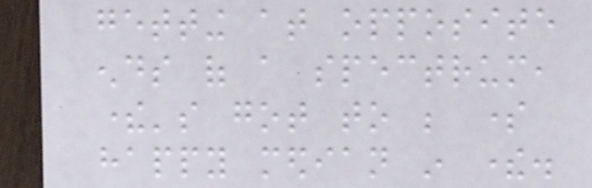getting at opposite
ends of a spectrum,
there's got to be some
happy median in there.
